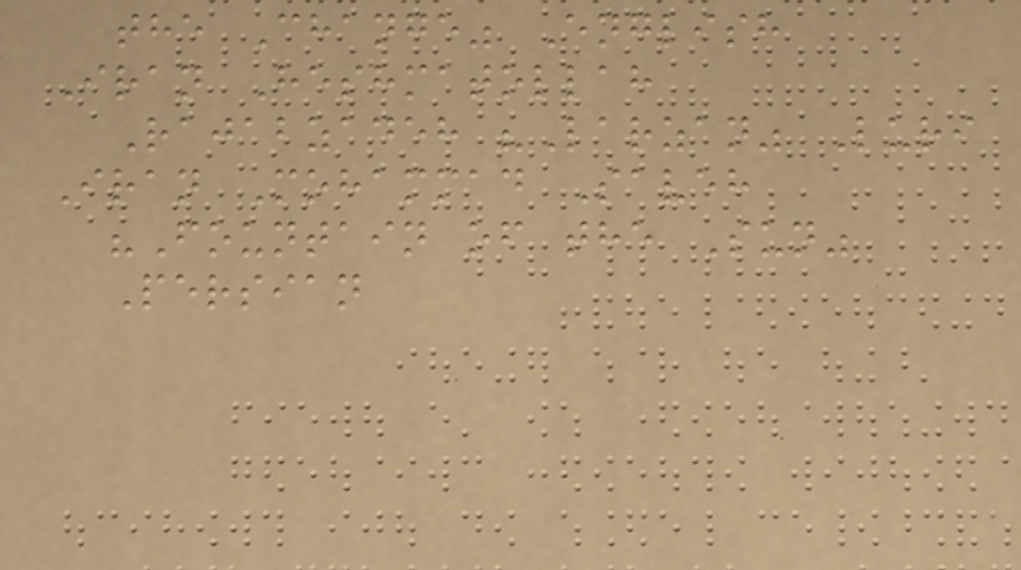the Change" English
Iran Heshmatollah
Rajabzadeh "Larzan" Luri
Iran Mohammad Saveh
"Fountain of the Sun"
Persian
